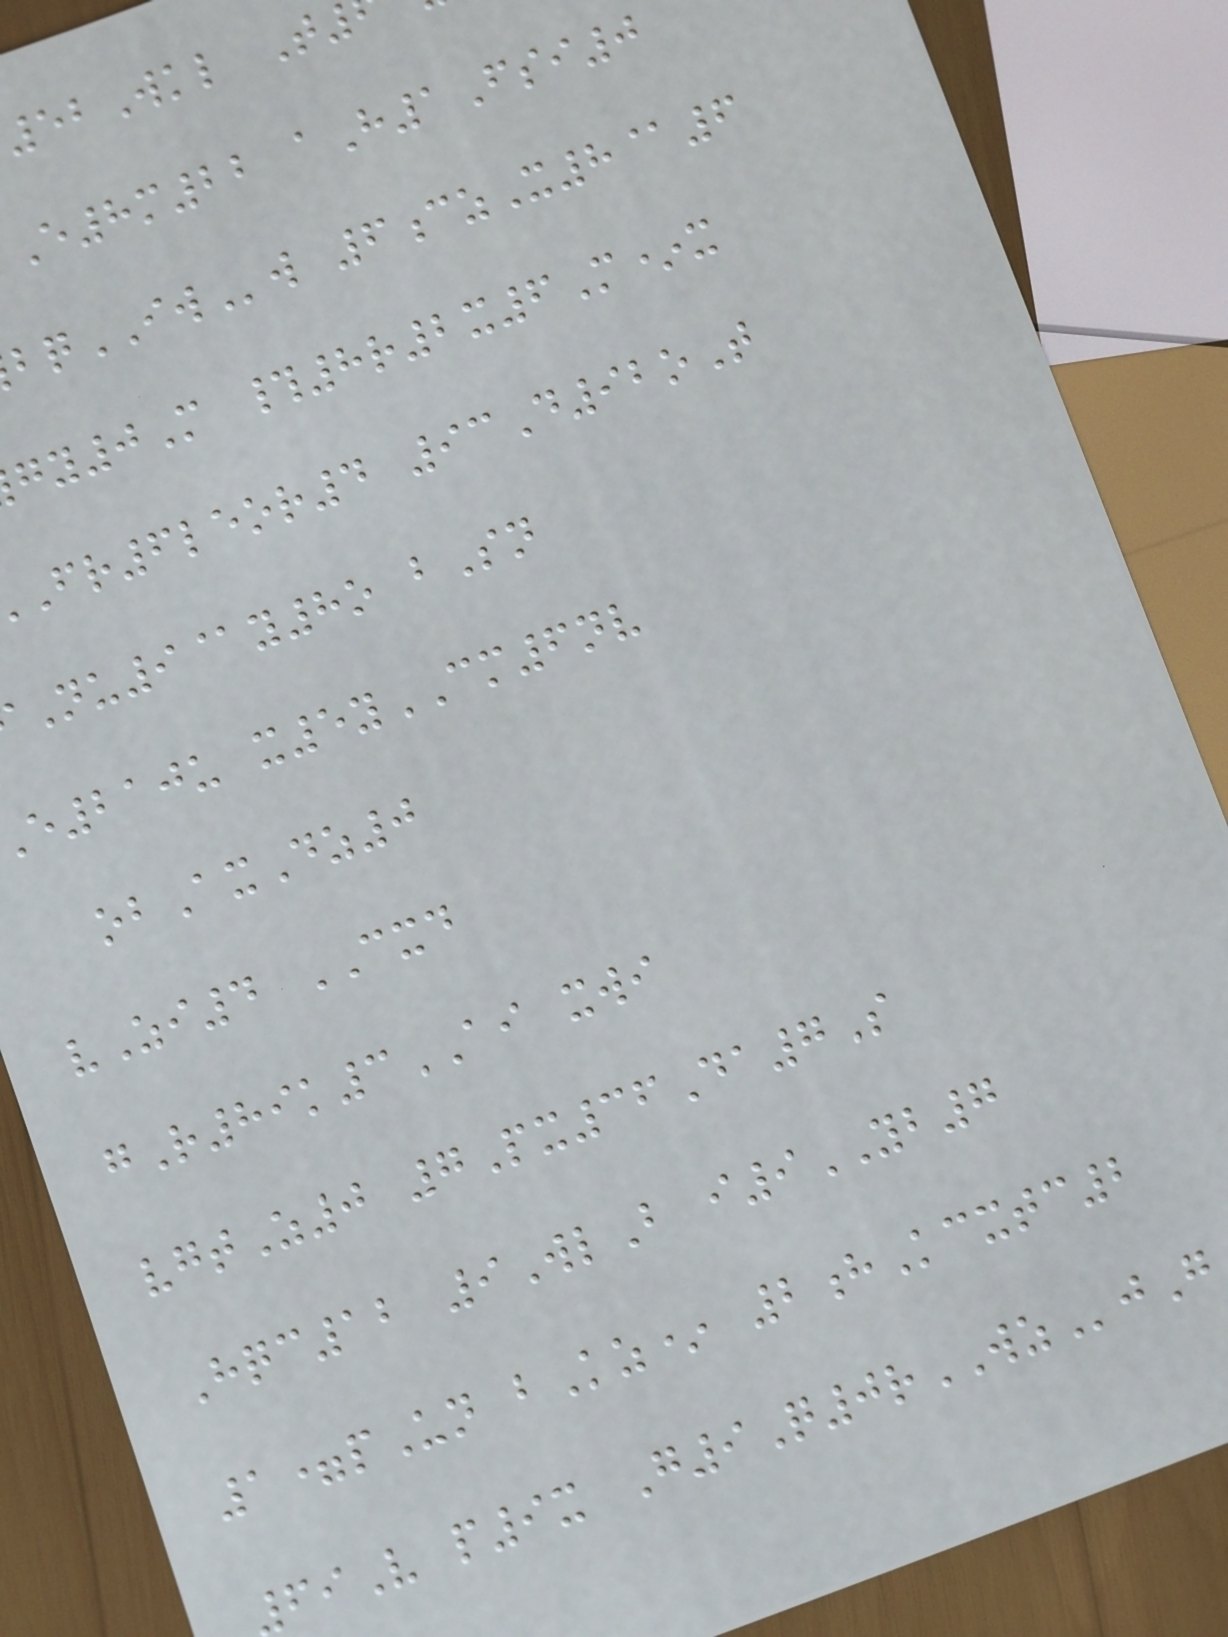52Wkl T
E8m22 aH1Fsi0
qIWw 6czX8@6
y0M #8r2x6M*x
fr6leor4 93D92oT
Nu9@y8o bSn
e210u x5yCM6nv
obAxDz0
vZi4 CXD
gR89k3AI xwi
vgtZ0 7Px36Da7S
Hqc12 9WlB i9YB7
1=pUn bKz* 2hKcxtc2
69V p9x G9Q0rWZjG
